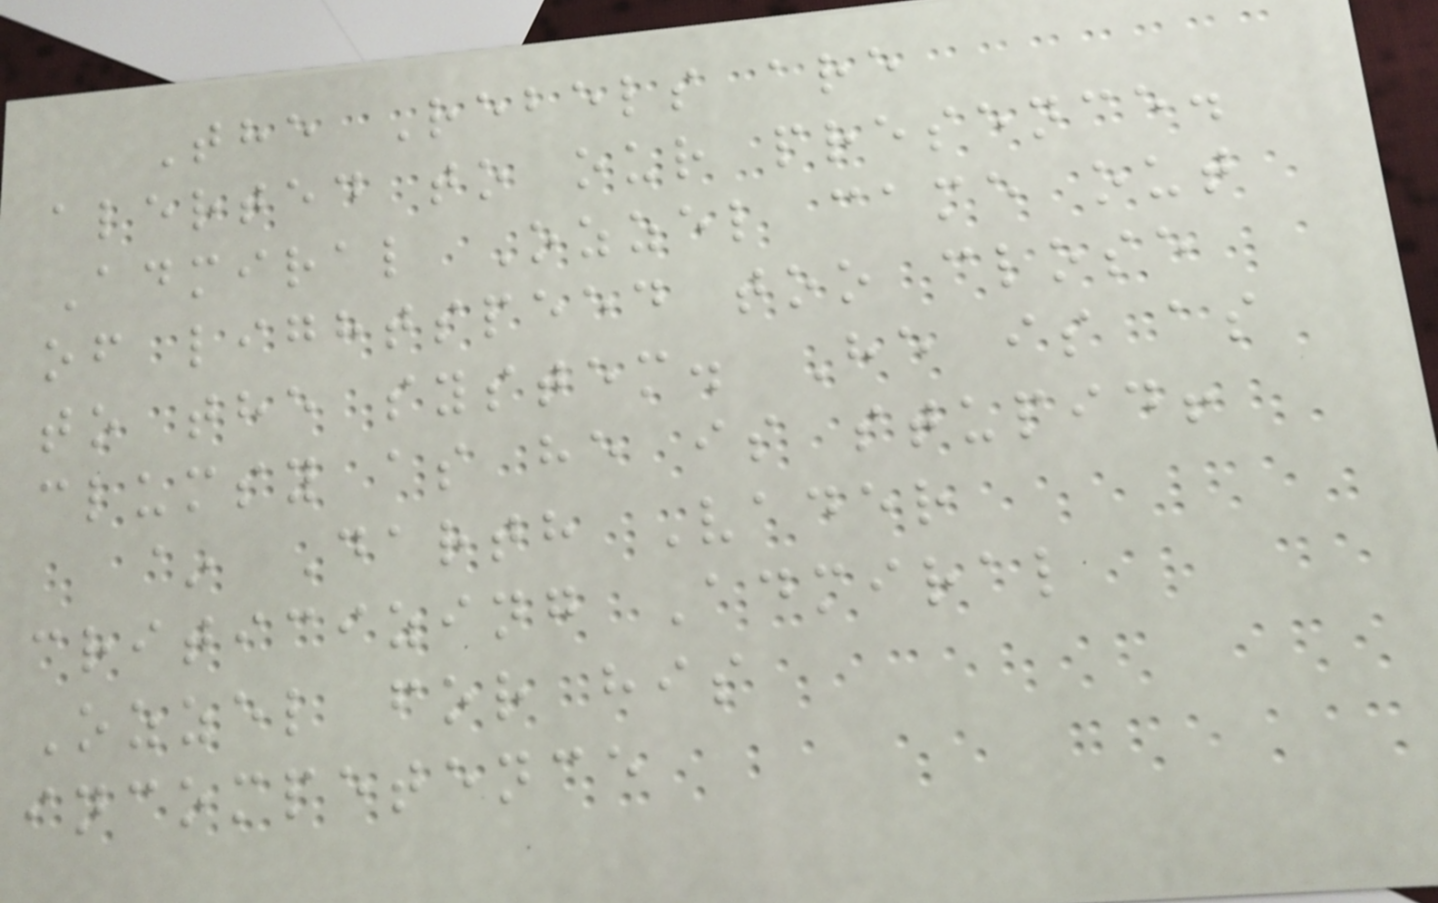The Rebels are
alerted to our presence.
Admiral Ozzel came out
of lightspeed too close
to the system. He is as
clumsy as he is stupid!
~ Darth Vader
criticizing Admiral
Ozzel for his
incompetence
